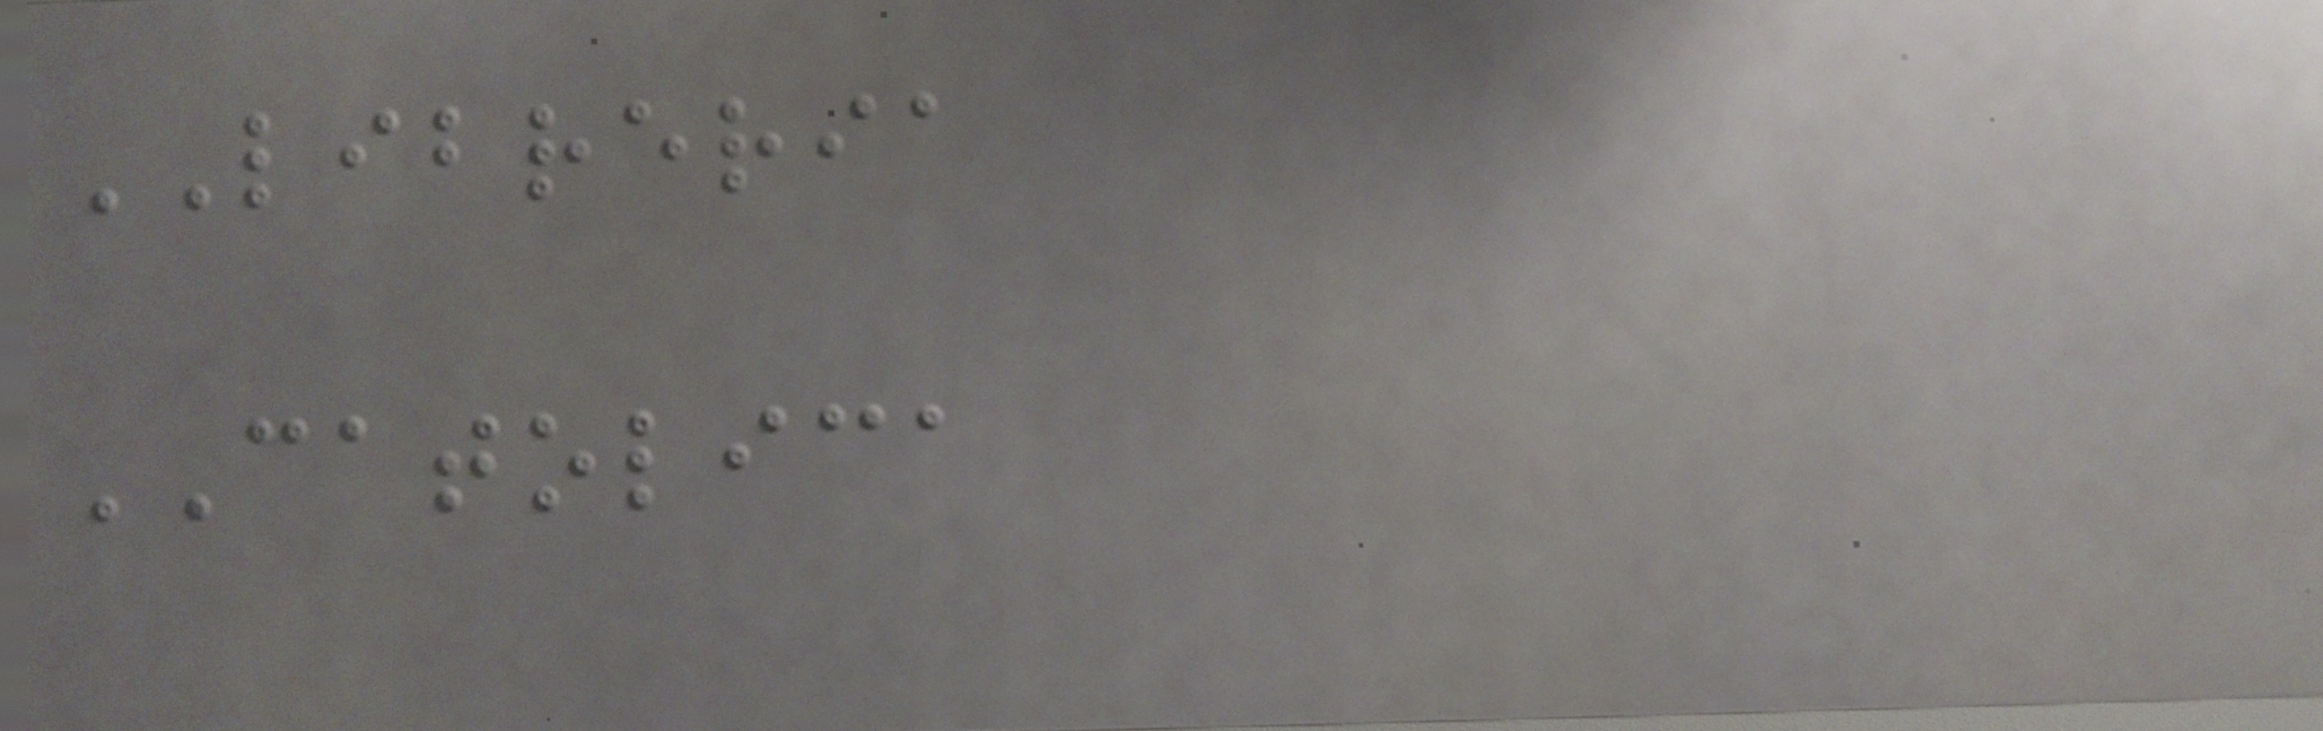LIBRERIA
CATOLICA
